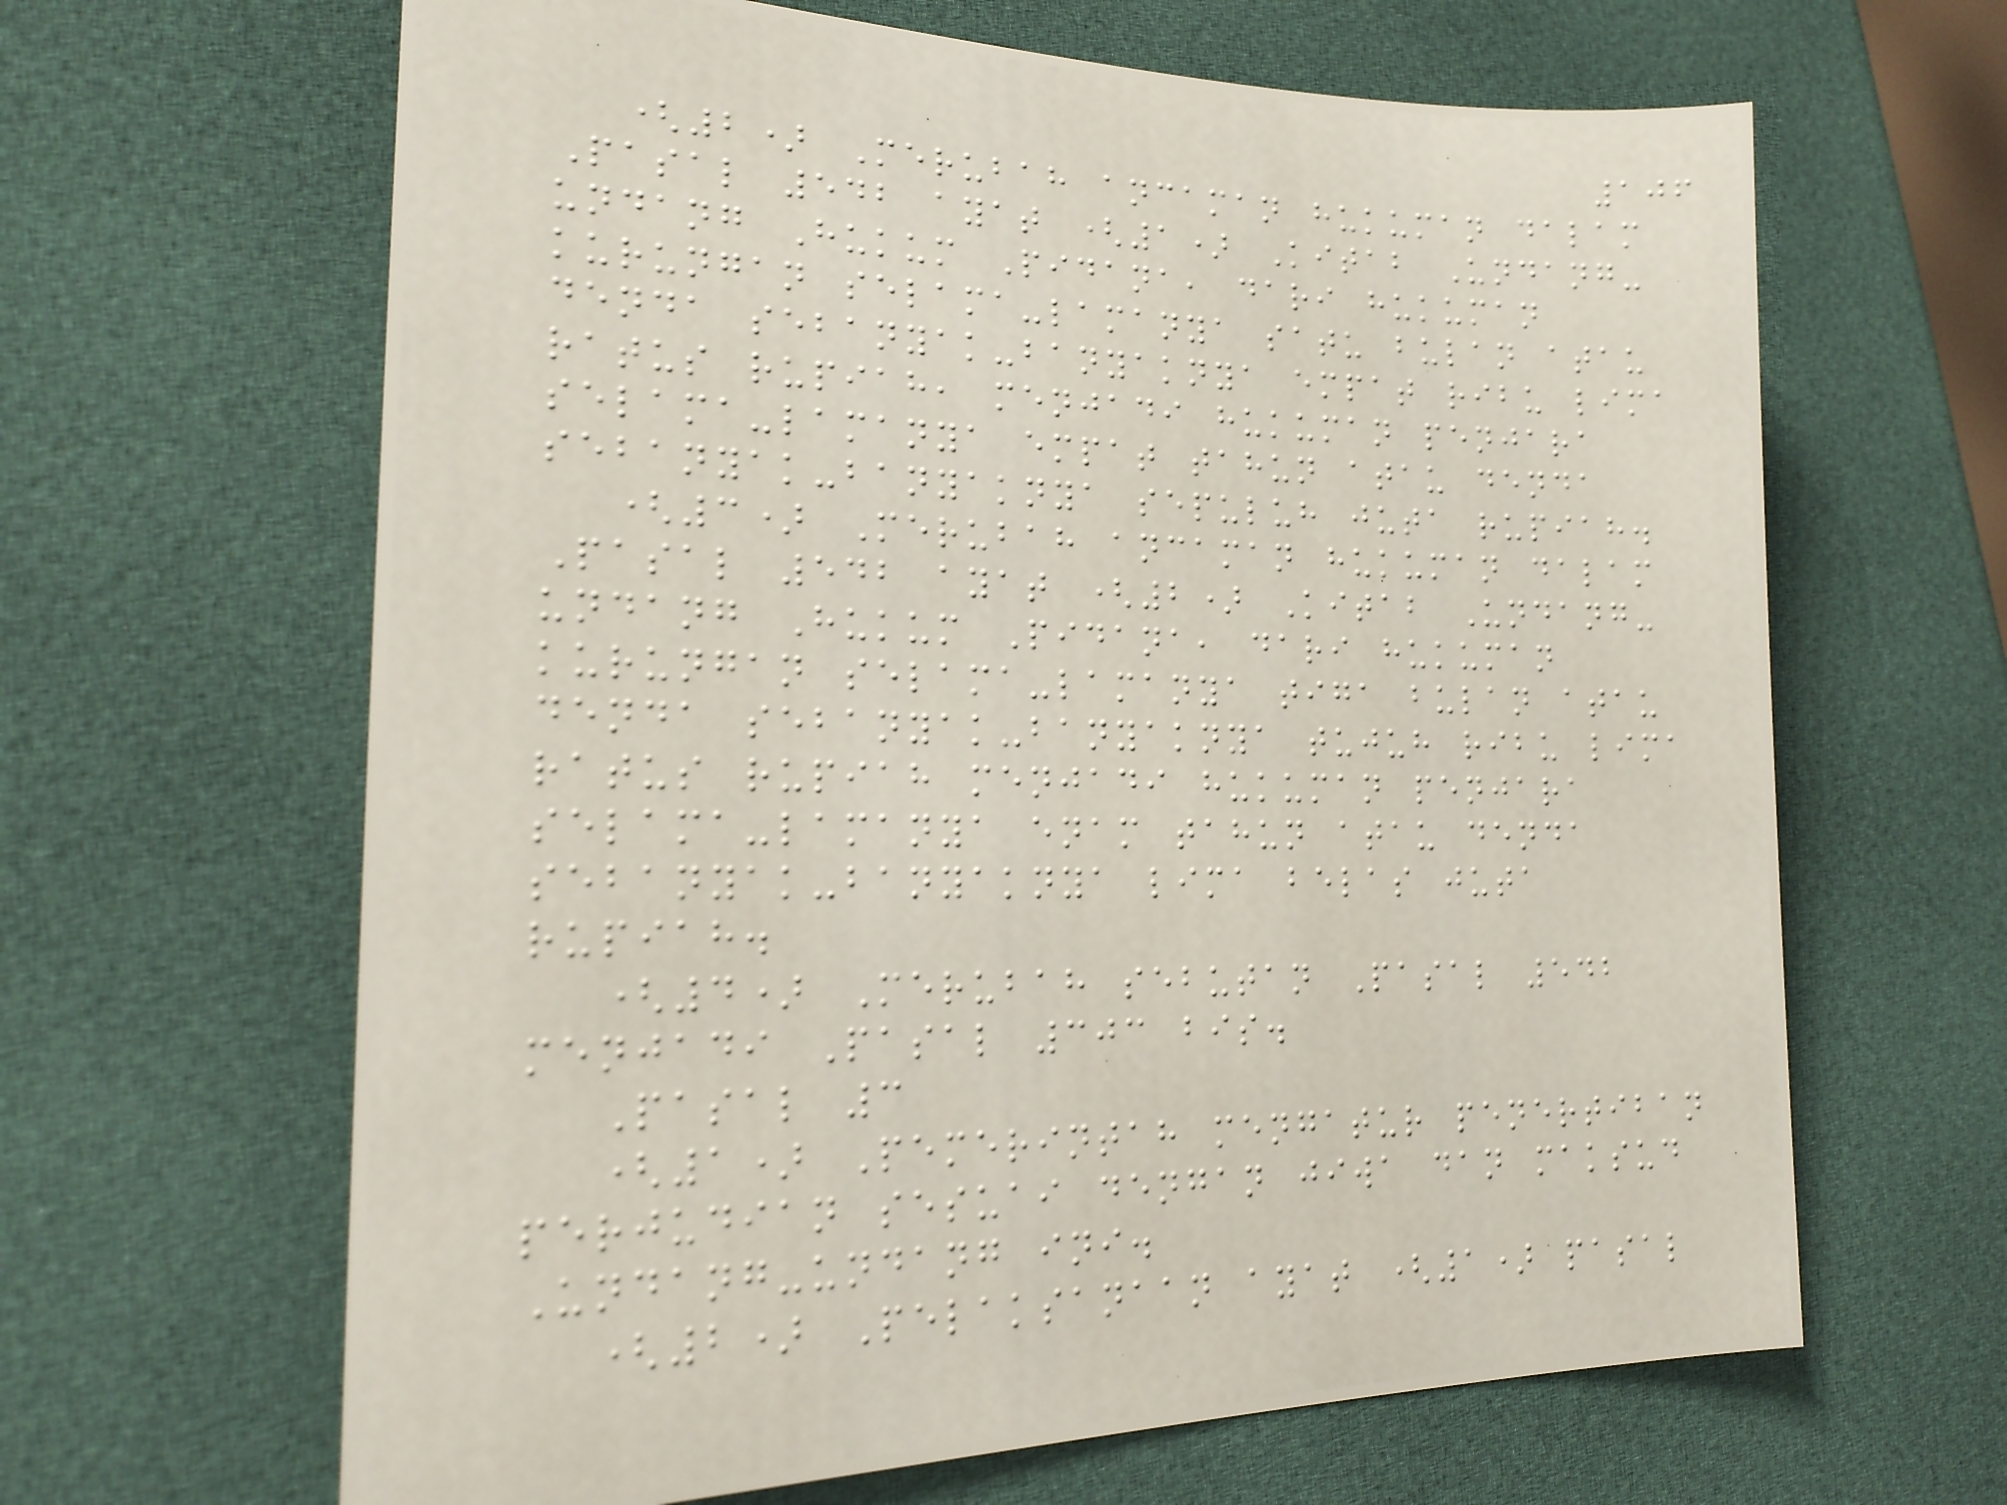106
(2) Merubah ancaman hukuman dalam
Pasal 542 ayat (1) Kitab Undang-
undang Hukum Pidana, dari hukuman
kurungan selama-lamanya satu bulan atau
denda sebanyak-banyaknya empat ribu lima
ratus rupiah, menjadi hukuman penjara
selama-lamanya empat tahun atau denda
sebanyak-banyaknya sepuluh juta rupiah.
(3) Merubah ancaman hukuman dalam
Pasal 542 ayat (2) Kitab Undang-
undang Hukum Pidana, dari hukuman
kurungan selama-lamanya tiga bulan atau
denda sebanyak-banyaknya tujuh ribu lima
ratus rupiah menjadi hukuman penjara
selama-lamanya enam tahun atau denda
sebanyak-banyaknya lima belas juta
rupiah.
(4) Merubah sebutan Pasal 542
menjadi Pasal 303 bis.
Pasal 3
(1) Pemerintah mengatur penertiban
perjudian sesuai dengan jiwa dan maksud
Undang-undang ini.
(2) Pelaksanaan ayat (1) pasal
